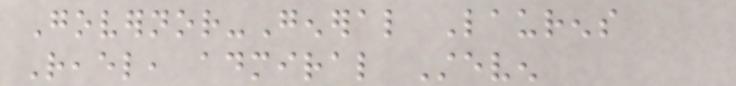Governor-General Laurens
Reael, admiral Steven
